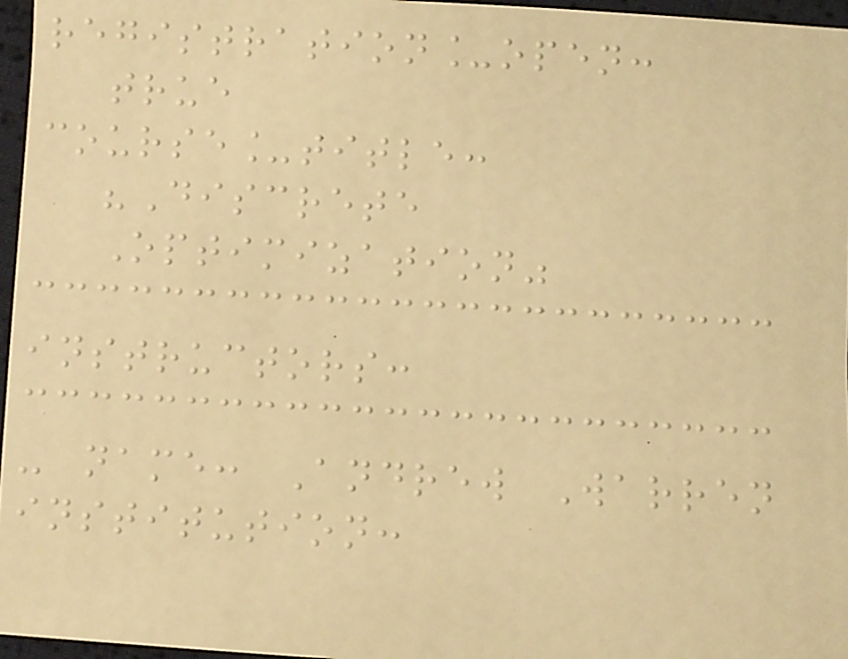registration_open:
true
course_title:
"Discrete
Optimization"
instructors:
- name: Andrew Warren
institution:
